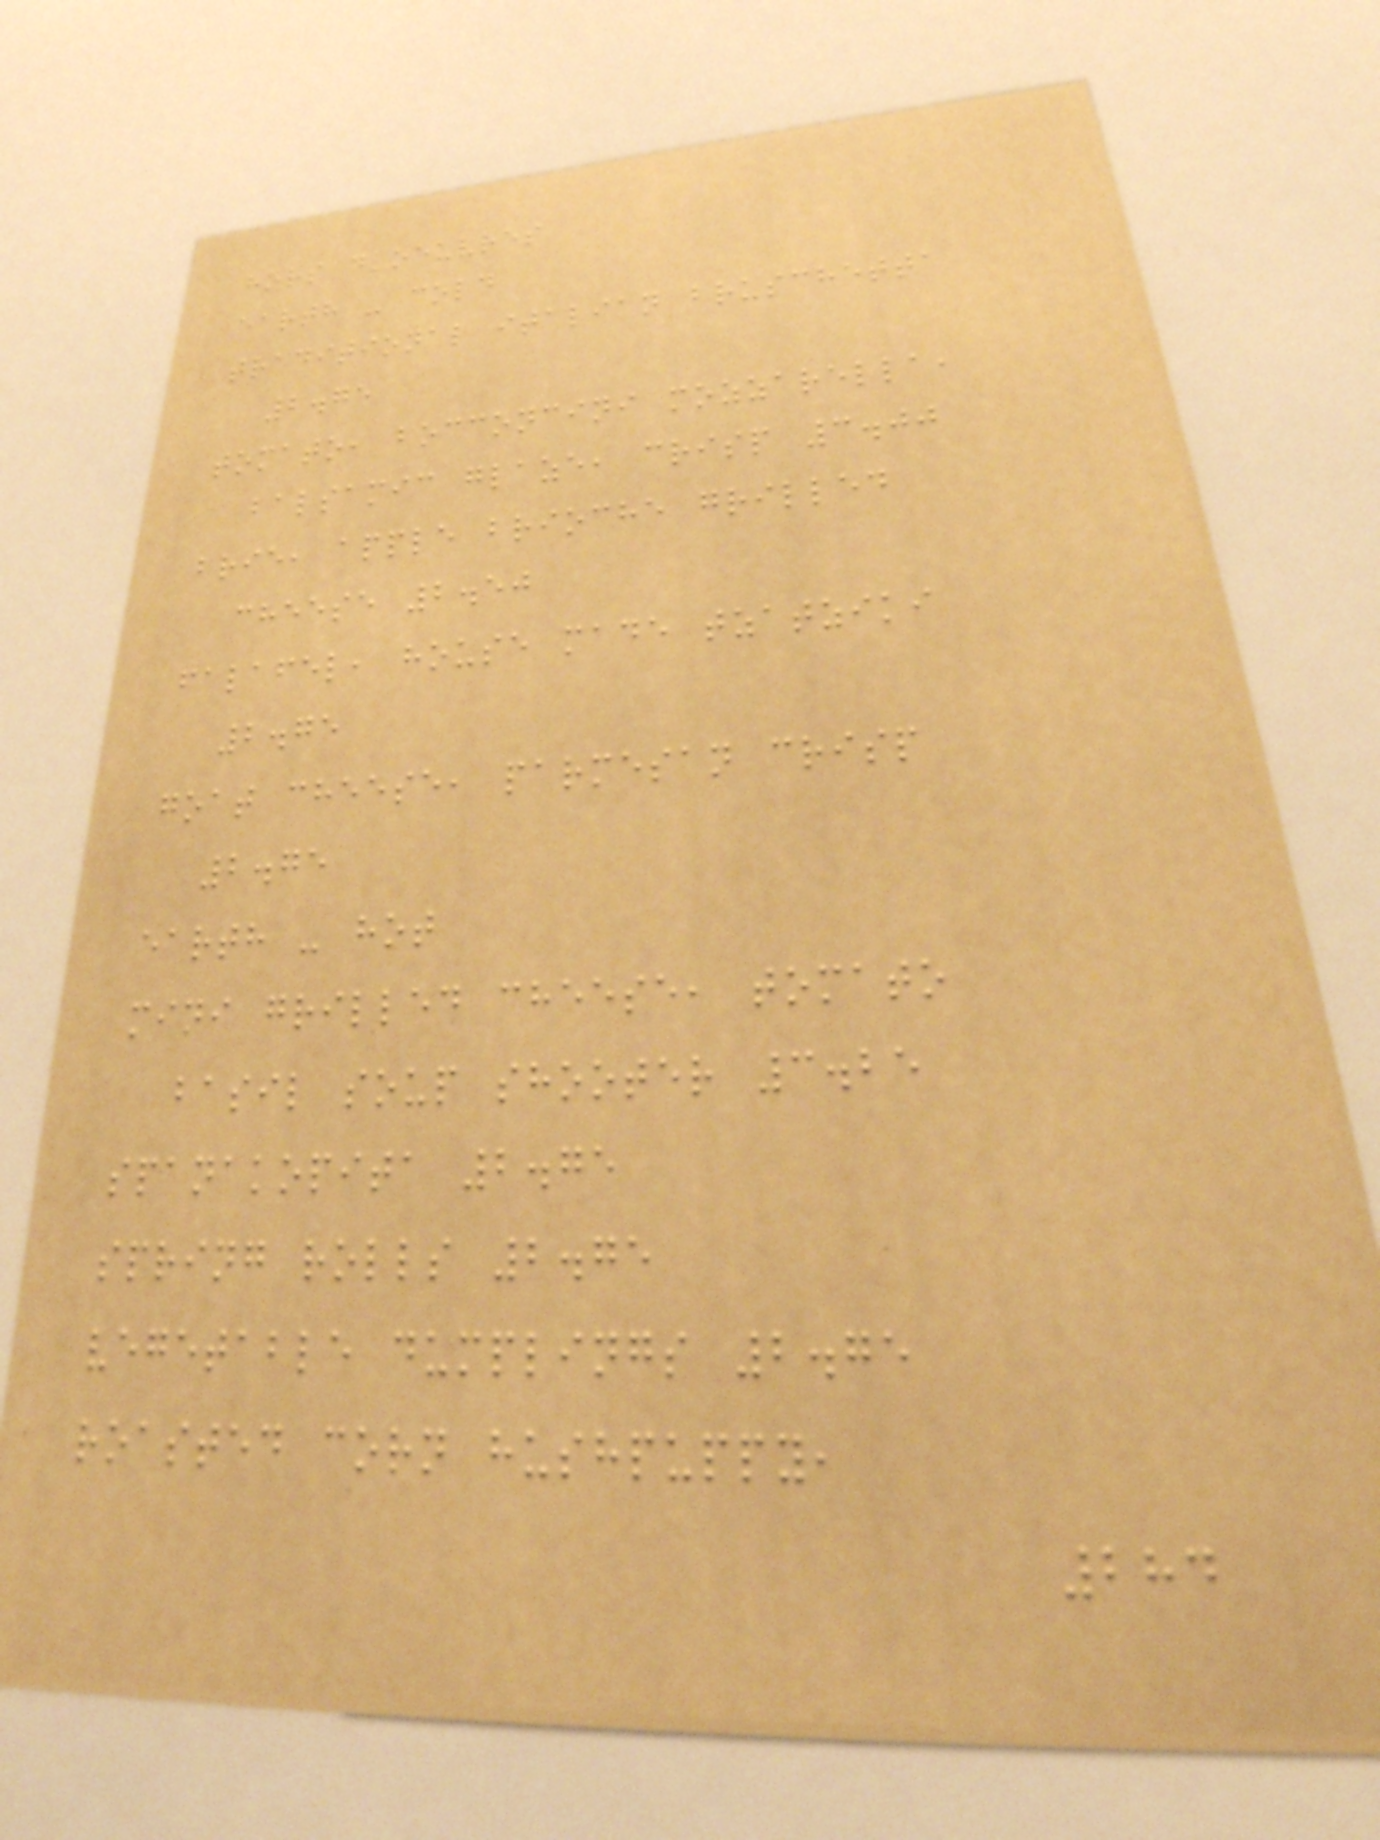hors d'oeuvres
earth - cold
traditional italian bruschetta
2.75
tomato, bocconcini mozzarella,
balsamic glaze, crisp 3.00
brie, apple brioche grilled
cheese 2.50
falafel, house made tzatziki
2.75
goat cheese, parmesan crisp
2.75
earth - hot
mini grilled cheese, tomato
basil soup shooter 3.25
spanakopita 2.75
spring rolls 2.75
vegetable dumplings 2.75
roasted corn hushpuppy,
284
